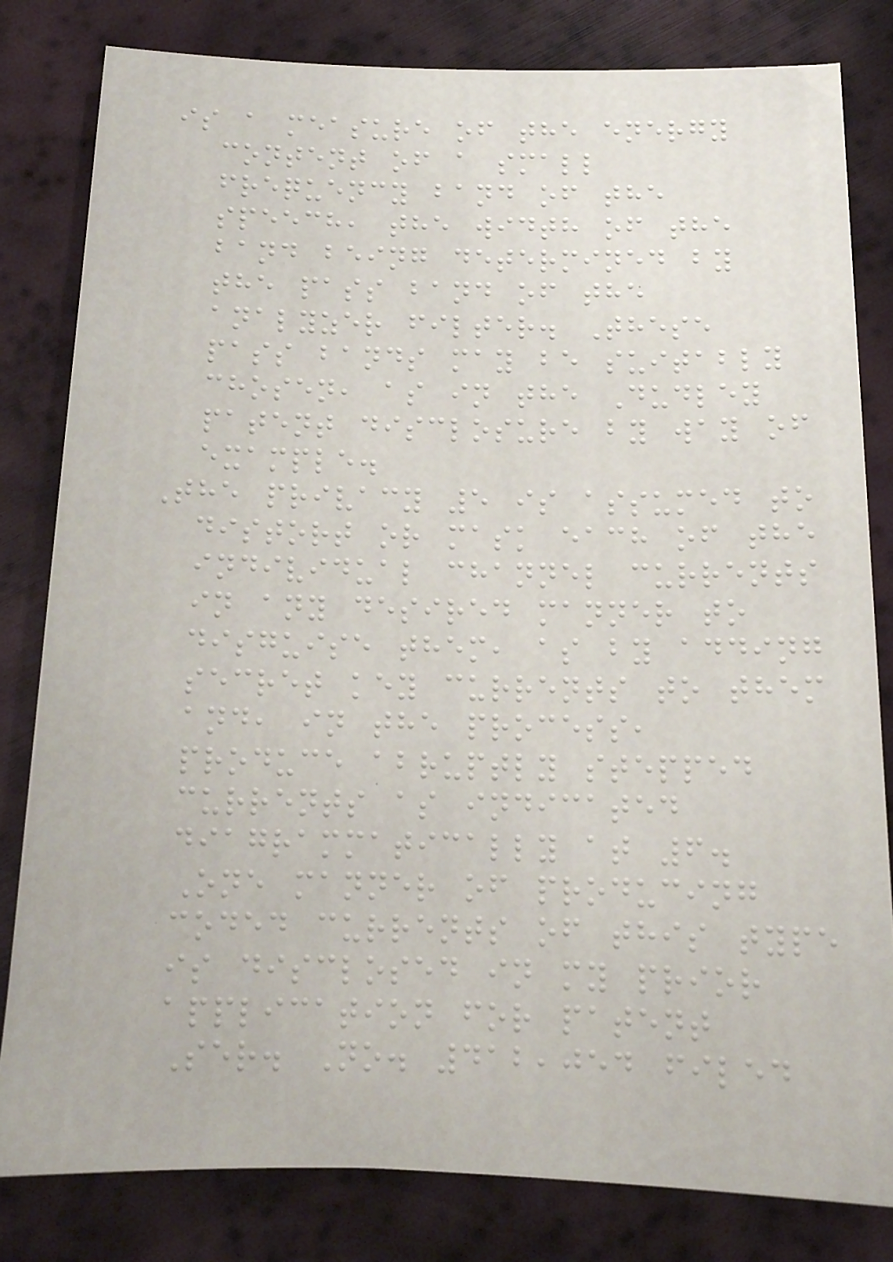is a measure of the energy
content of a small
frequency band of the
speech, the width of the
band being determined by
the pass band of the
analyzer filter. These
pass bands may be suitably
chosen, as in the Dudley
patent disclosure by way of
example.
The privacy 5 is assumed to
distort or mask each of the
individual channel currents
in any desired manner to
disguise them, as by adding
secret key currents to them
and, in the process,
produce abruptly stepped
currents as indicated
diagrammatically at 6.
One manner of producing
coded currents of this type
is disclosed in my prior
application for patent
Ser. No. 412,054 filed
